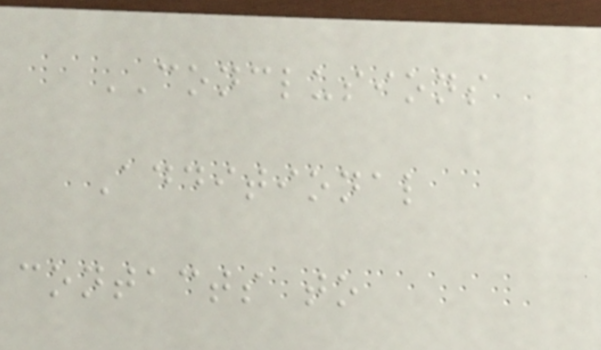CONCLUSIONS
Additional
contacts to
